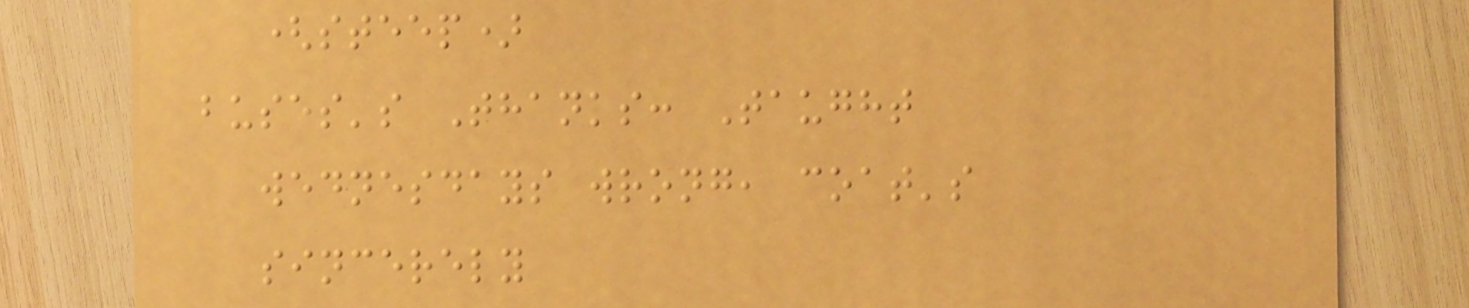(steep)
buses's Thanks: Taught
wednesdays wrong, coat's
sincerely
